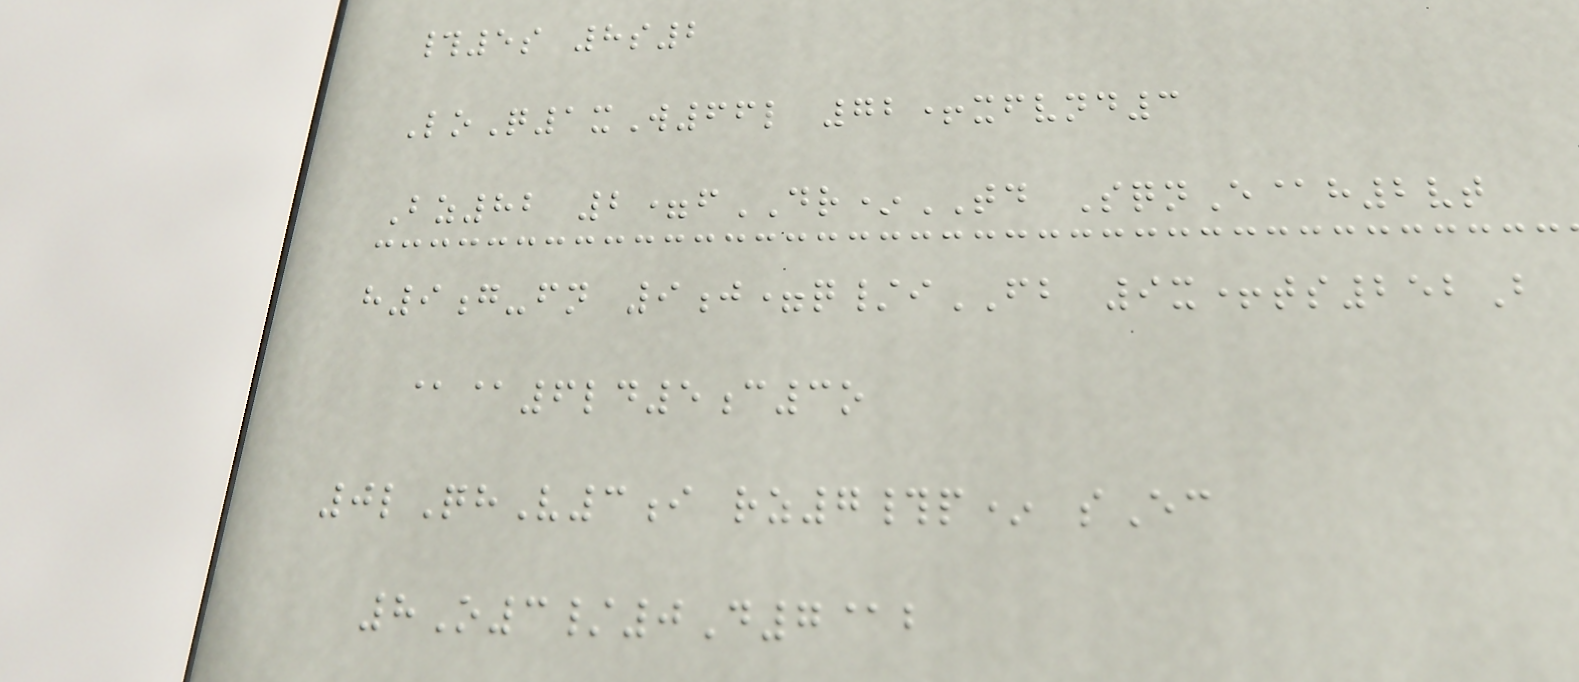#5s 8s2
LoQ1xW66l 72+xfvnd3
Bz82 2=fDR*TD SqnE@h2vt
h9g-fn 9j=q/iFB 9x+ts252B
@@6ld5c3o
0lQhV3i rz7#p* sEc
8O3/0D7@b
